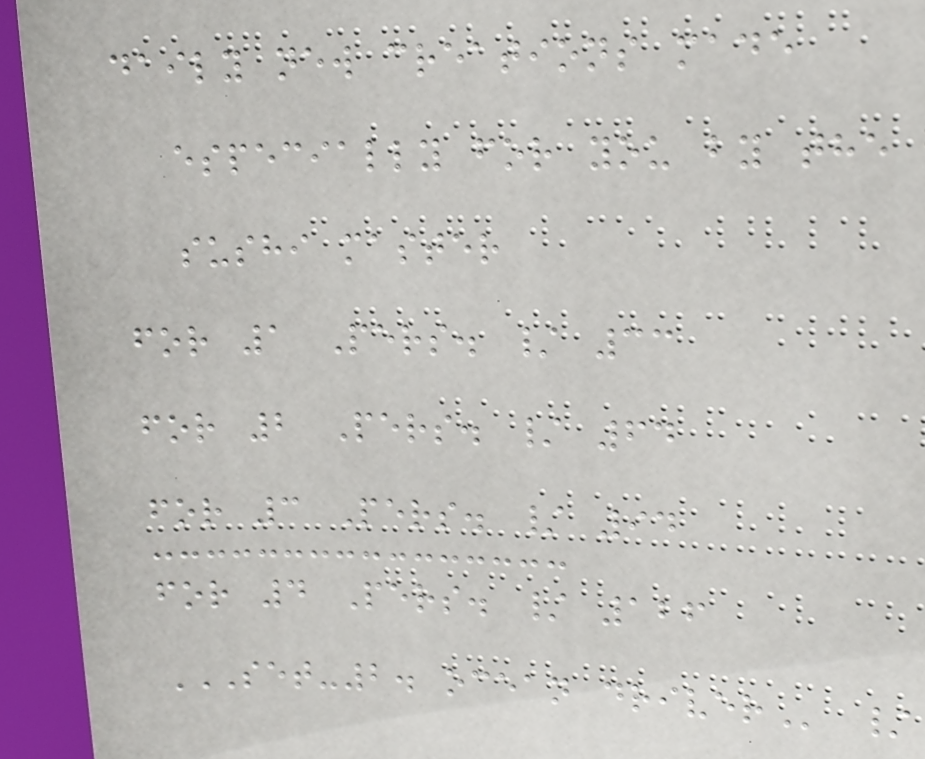daily new creations made
especially for you by the
sushi master
for 1 Pers. / 33
for 2 Pers. / 64
for 3 Pers. / 94
for 4 Pers. / 126
SET-2. OCEAN DRIVER /
